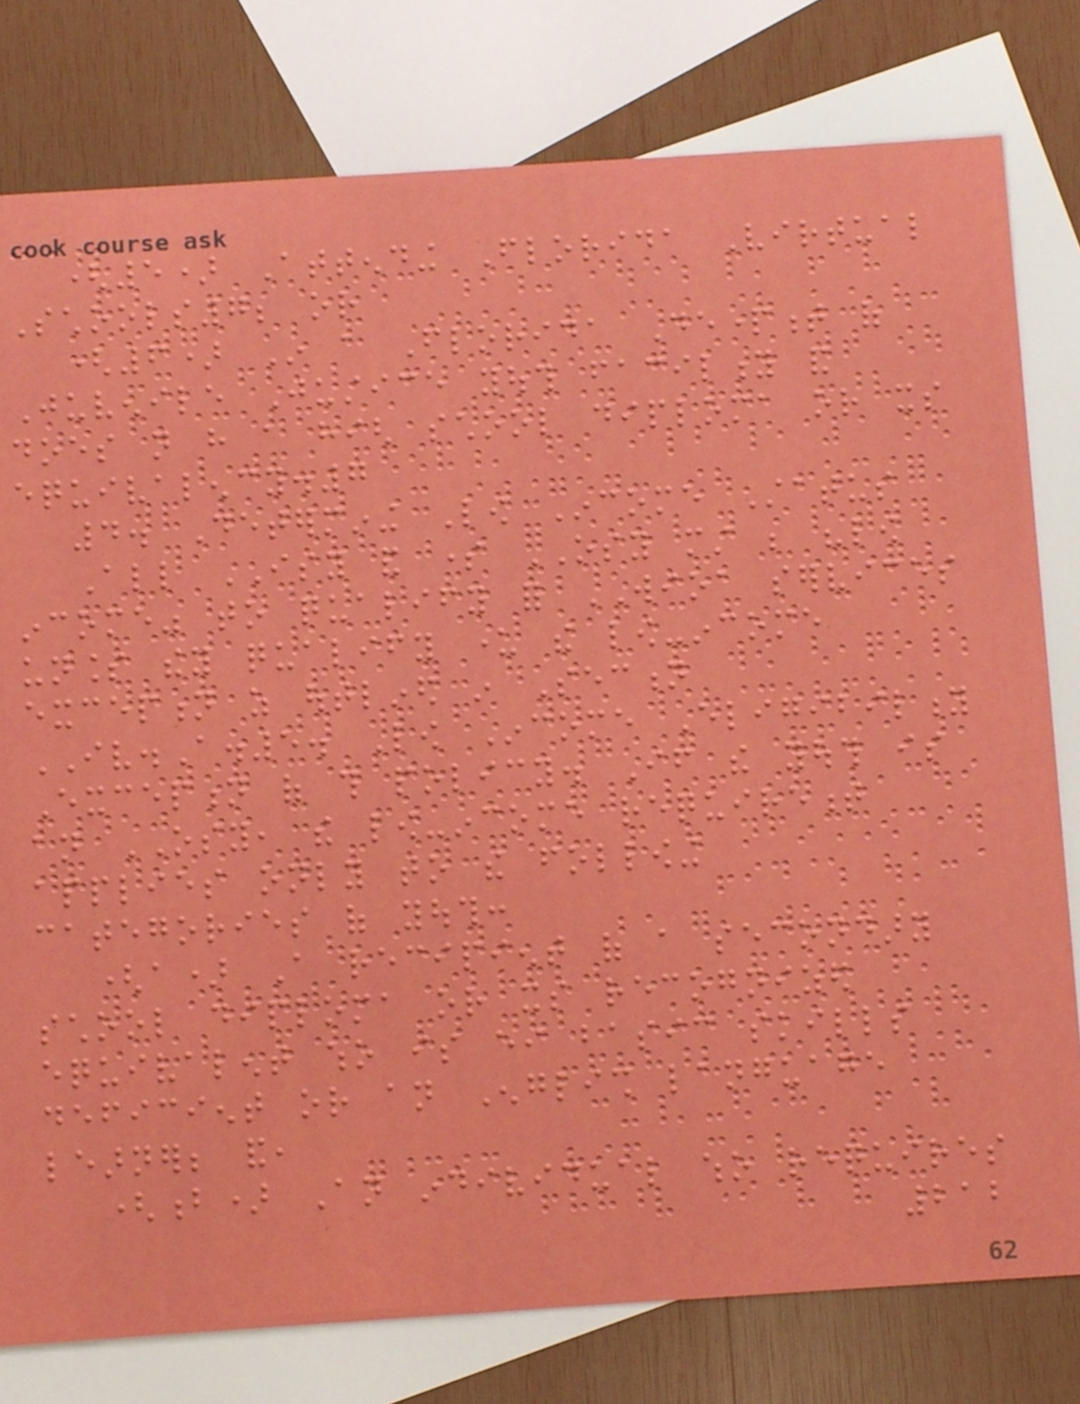(5) Attending Florida Virtual
Schools7; or
(6) In a Florida Department of
Juvenile Justice youth facility and
does not have a high school diploma or its
equivalency.7
4. Determining Low Income Status
All ISY and some OSY must be "low
income" to qualify for WIOA services
unless they qualify under the low-income
exception as outlined in Section
IV.A.5. Low Income Eligibility
Exception of this policy. If the youth is
an OSY, the low-income requirement
applies only to the following
categories of youth:
(a) A recipient of a secondary
school diploma or its recognized
equivalent who is either basic skills
deficient or an English language
learner; and,
(b) An individual who requires
212
